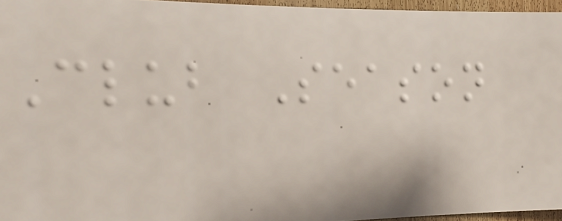Club Season
